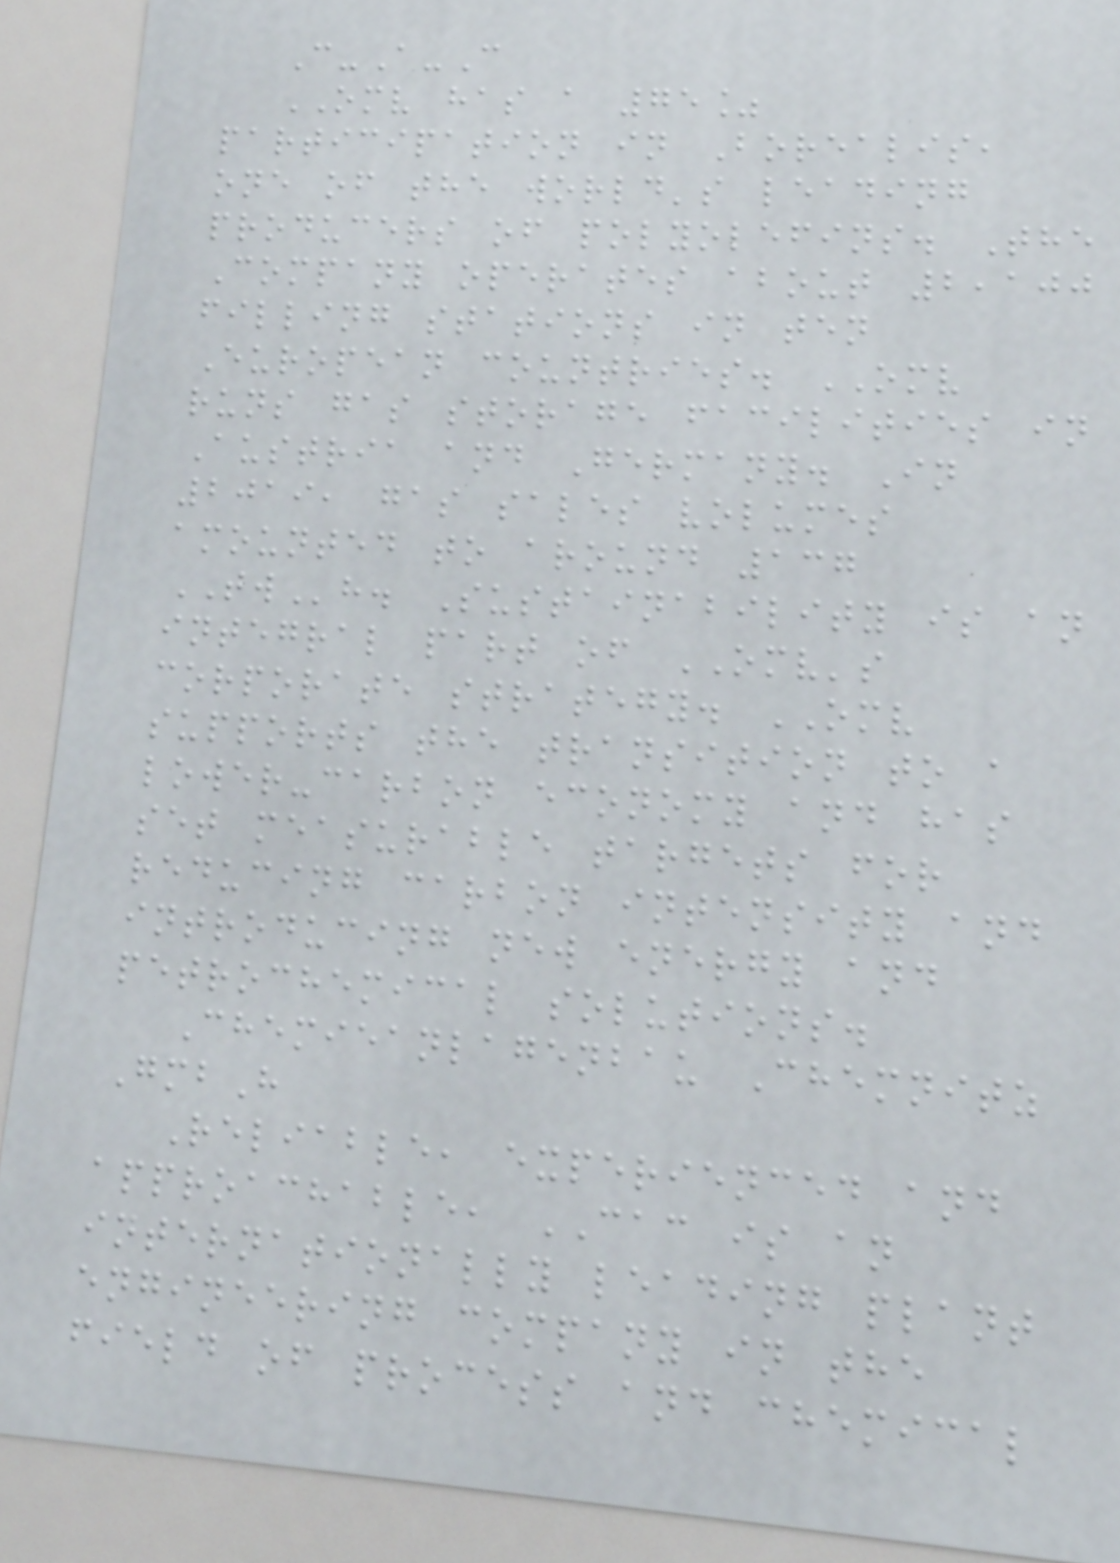C-A-C
OMV has a 75%
participation in Borealis,
one of the world's leading
producers of polyolefins. The
Company operates about 2,100
filling stations in ten
European countries. OMV
runs gas storage facilities in
Austria and Germany. In
2019, gas sales volumes
amounted to around 137
TWh. Sustainability is an
integral part of OMV's
corporate strategy. OMV
supports the transition to a
lower-carbon economy and has
set measurable targets for
reducing carbon intensity and
introducing new energy and
petrochemical solutions.
Chemieanlagenbau Chemnitz
GmbH
Reliable, experienced and
approachable, CAC is an
internationally leading plant
engineering company in the
field of process and chemical
